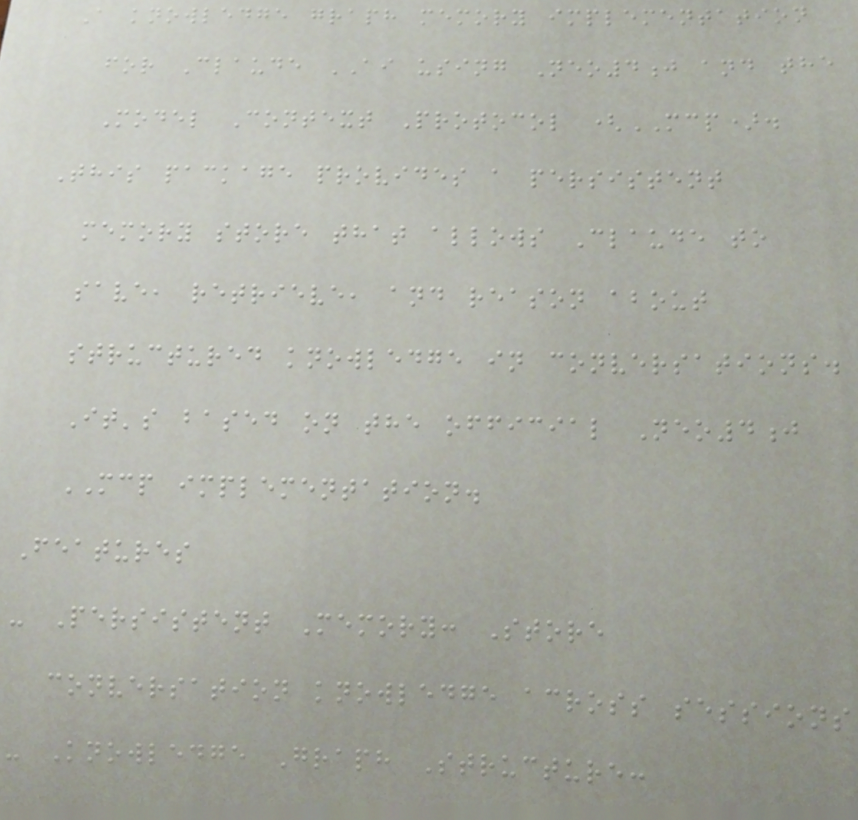A knowledge graph memory implementation
for Claude AI using Neo4j and the
Model Context Protocol (MCP).
This package provides a persistent
memory store that allows Claude to
save, retrieve, and reason about
structured knowledge in conversations.
It's based on the official Neo4j
MCP implementation.
Features
- Persistent Memory: Store
conversation knowledge across sessions
- Knowledge Graph Structure:
